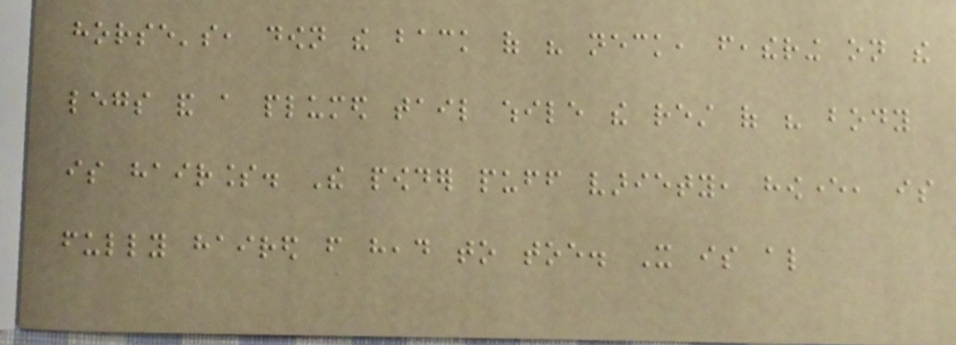horse's, down the back of his neck, feathering on the
legs and a plumed tail while the rest of his body
is hairless. The powder puff variety, however, is
fully haired from head to toe. It is also
